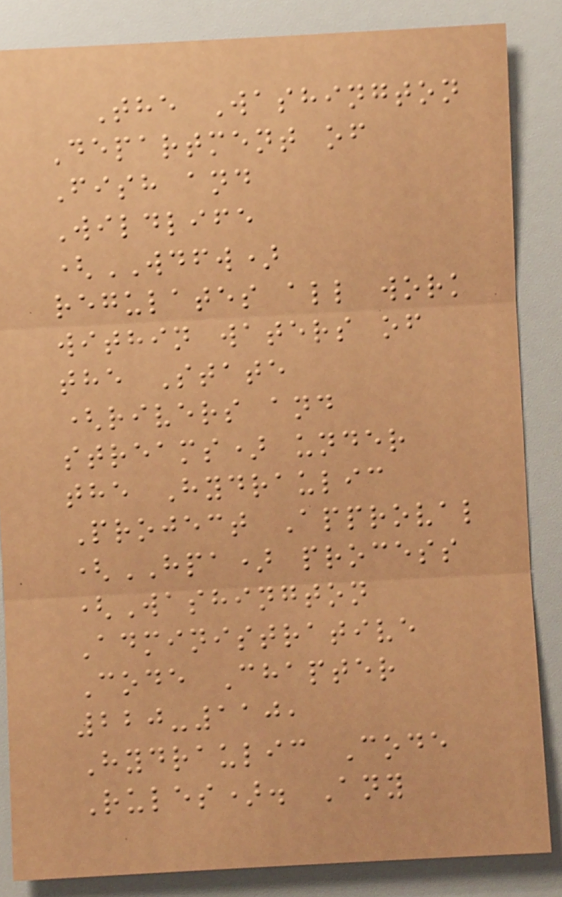The Washington
Department of
Fish and
Wildlife
(WDFW)
regulates all work
within waters of
the State
(rivers and
streams) under
the Hydraulic
Project Approval
(HPA) process
(Washington
Administrative
Code Chapter
220-110,
Hydraulic Code
Rules). Any
